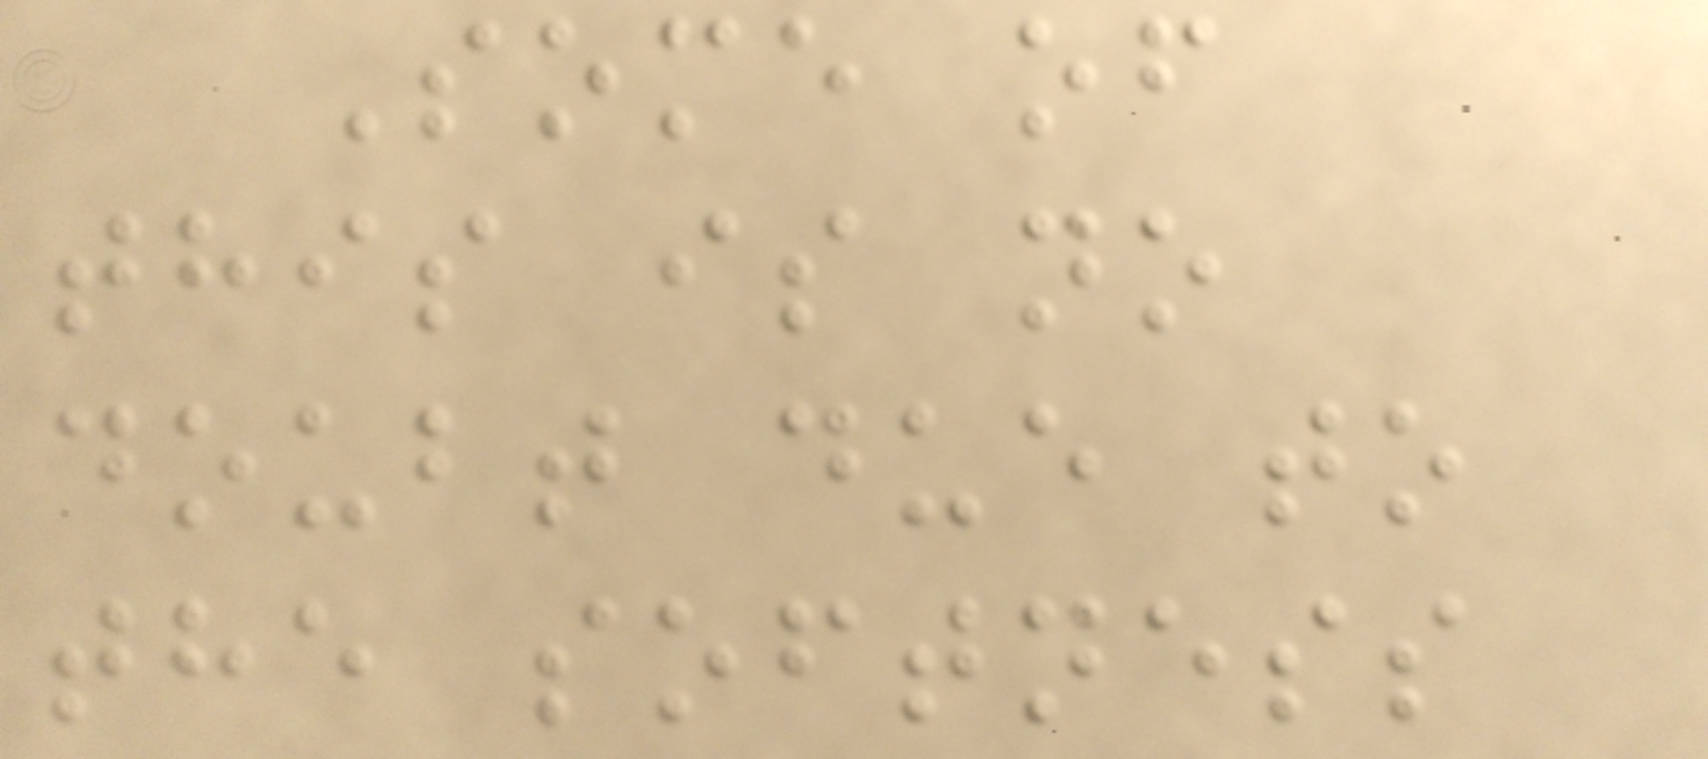Some of
this is no
doubt due to
the softness
